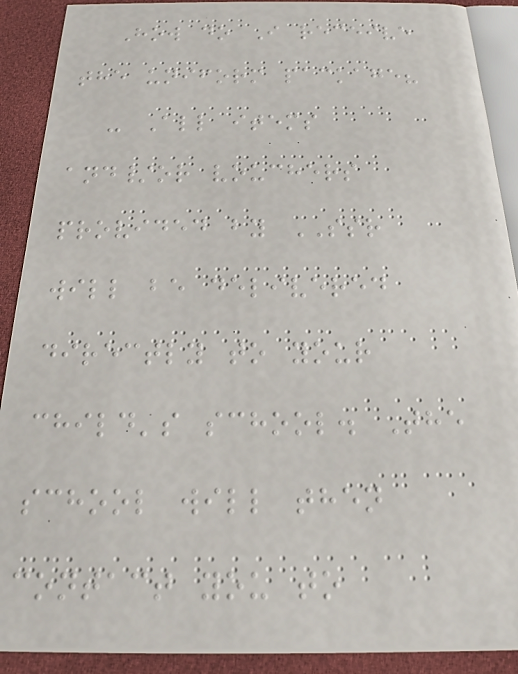How do I receive
the uniform package?
- All items
and/or vouchers
provided by SSR
will be delivered
directly to your
child's school. The
school will then
contact you to
